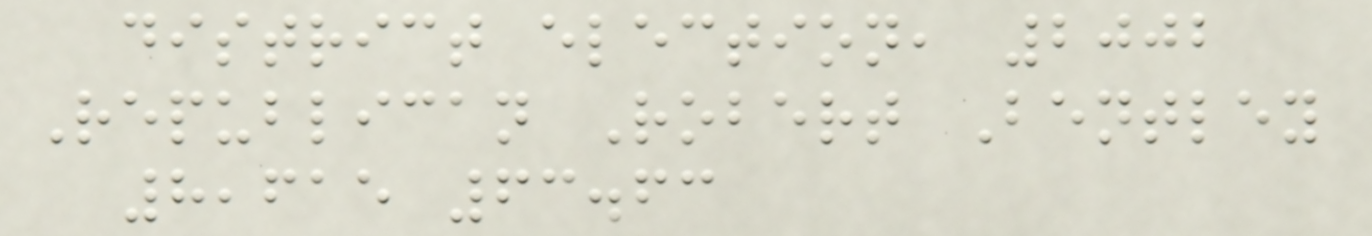district election, 2002
Republican Robert Bentley
8,615 63.63
